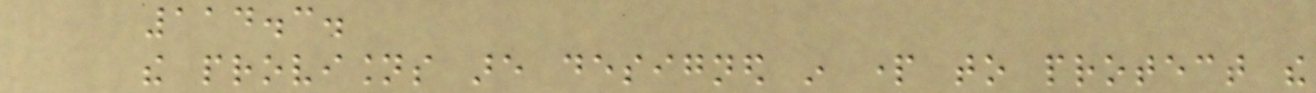114.3.
the provisions are designed in part to protect the
